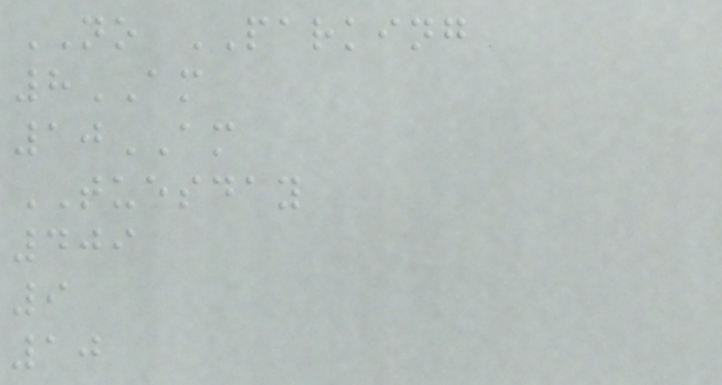NO PARKING
8AM
10AM
TUESDAY
409
9
10
